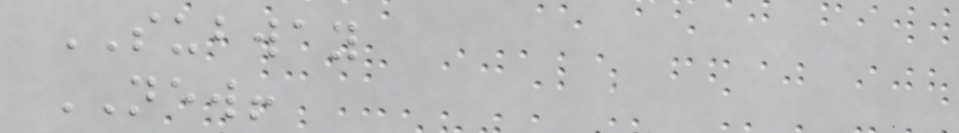SUBWAY
NEW!
